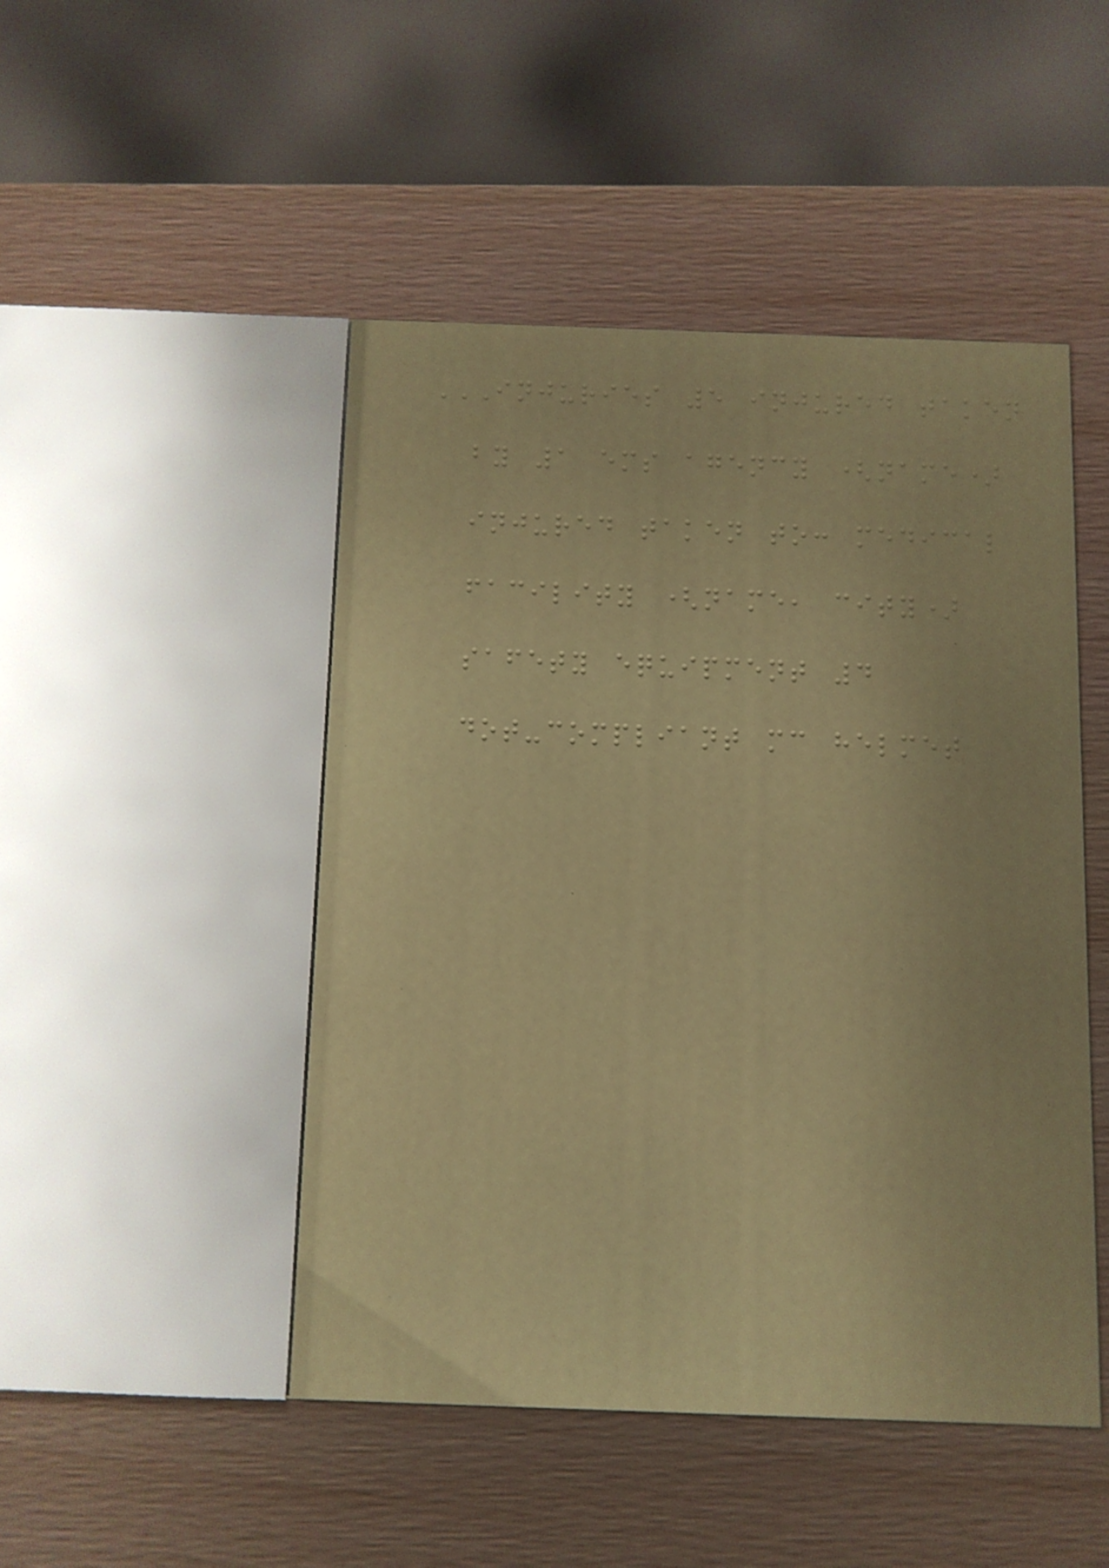INJURIES 5 INJURED TAKEN
BY 1 EMS AGENCY (NAME)
INJURED TAKEN TO: MEDICAL
FACILITY (NAME, CITY)
SAFETY EQUIPMENT 4
DOT-COMPLIANT MC HELMET
